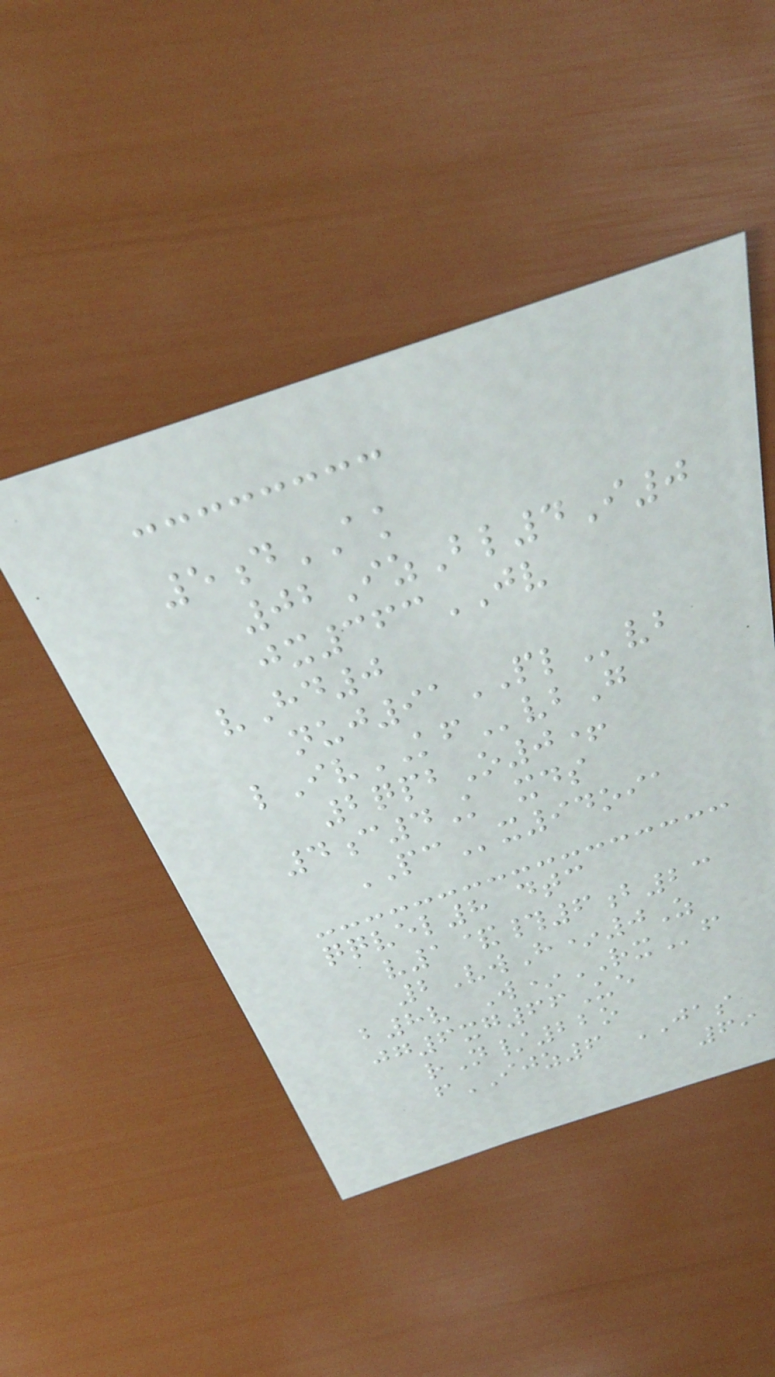5dAK
02IzBl4I0
jx363JV
vHd0
nuj91PLvb
lIvKFvbG
2qpbO0+
4c4K xds
PCx94oia
qqvel8 dtc
v1&#6b23
2VwH*0Z
b8v W*RXf
jg6xg66Ue
rN/22o
fIJZ6 JAS
69
